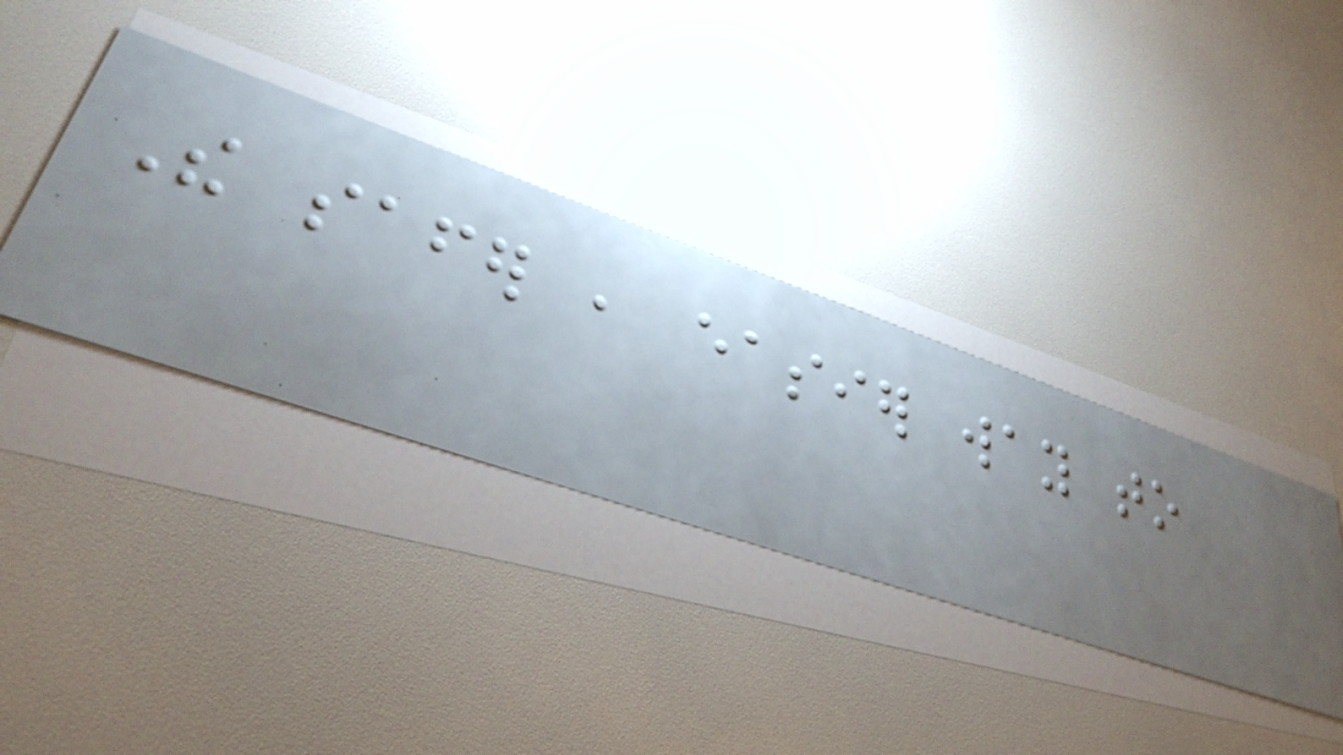The safer , easier way to
